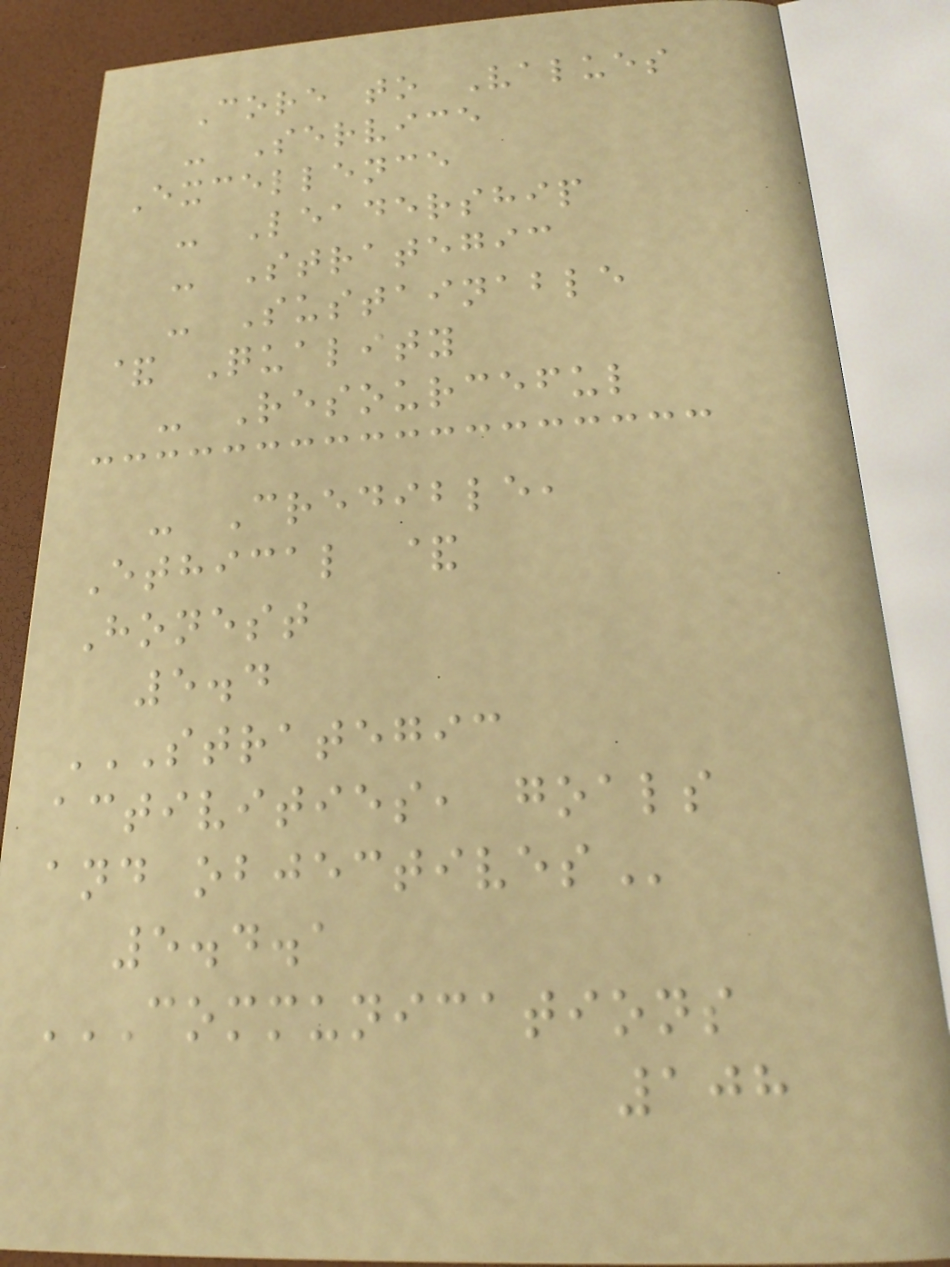Core to Values
- Service
Excellence
- Leadership
- Strategic
- Sustainable
& Quality
- Resourceful
- Credible,
Ethical &
Honest
5.4
STRATEGIC
ACTIVITIES, GOALS
AND OBJECTIVES
5.4.1
COMMUNICATIONS
108
